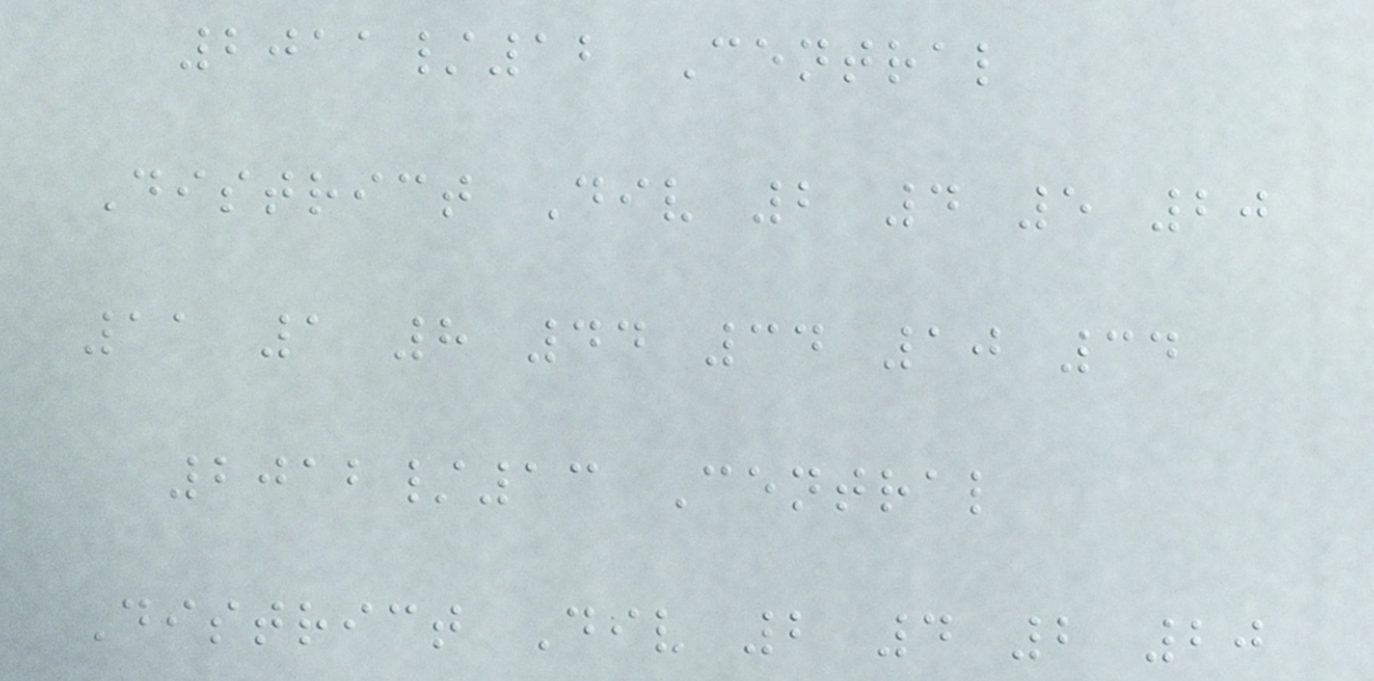2011/12 Central
District Div 2 4 5 20
11 1 8 44 34 10 34
2012/13 Central
District Div 2 4 2 20
